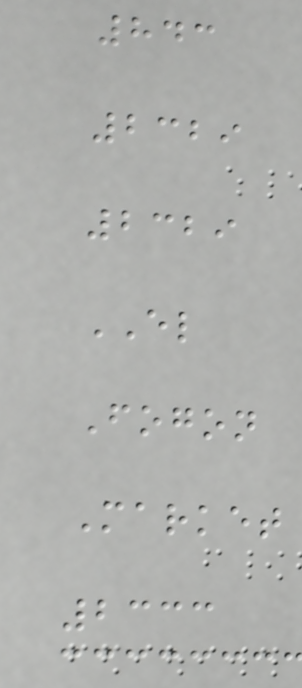843
2329
2329
EL
Fogon
Market
2333
